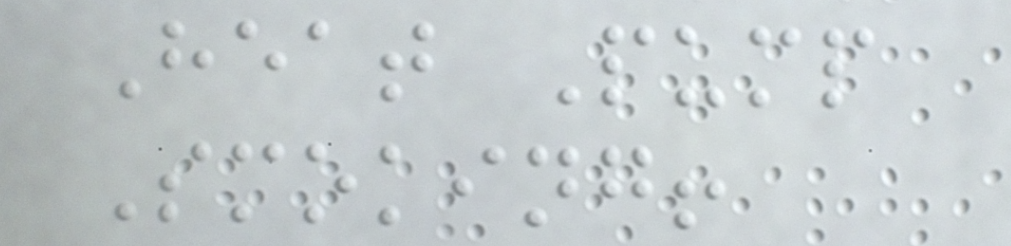Heat Pump
Smoking!
